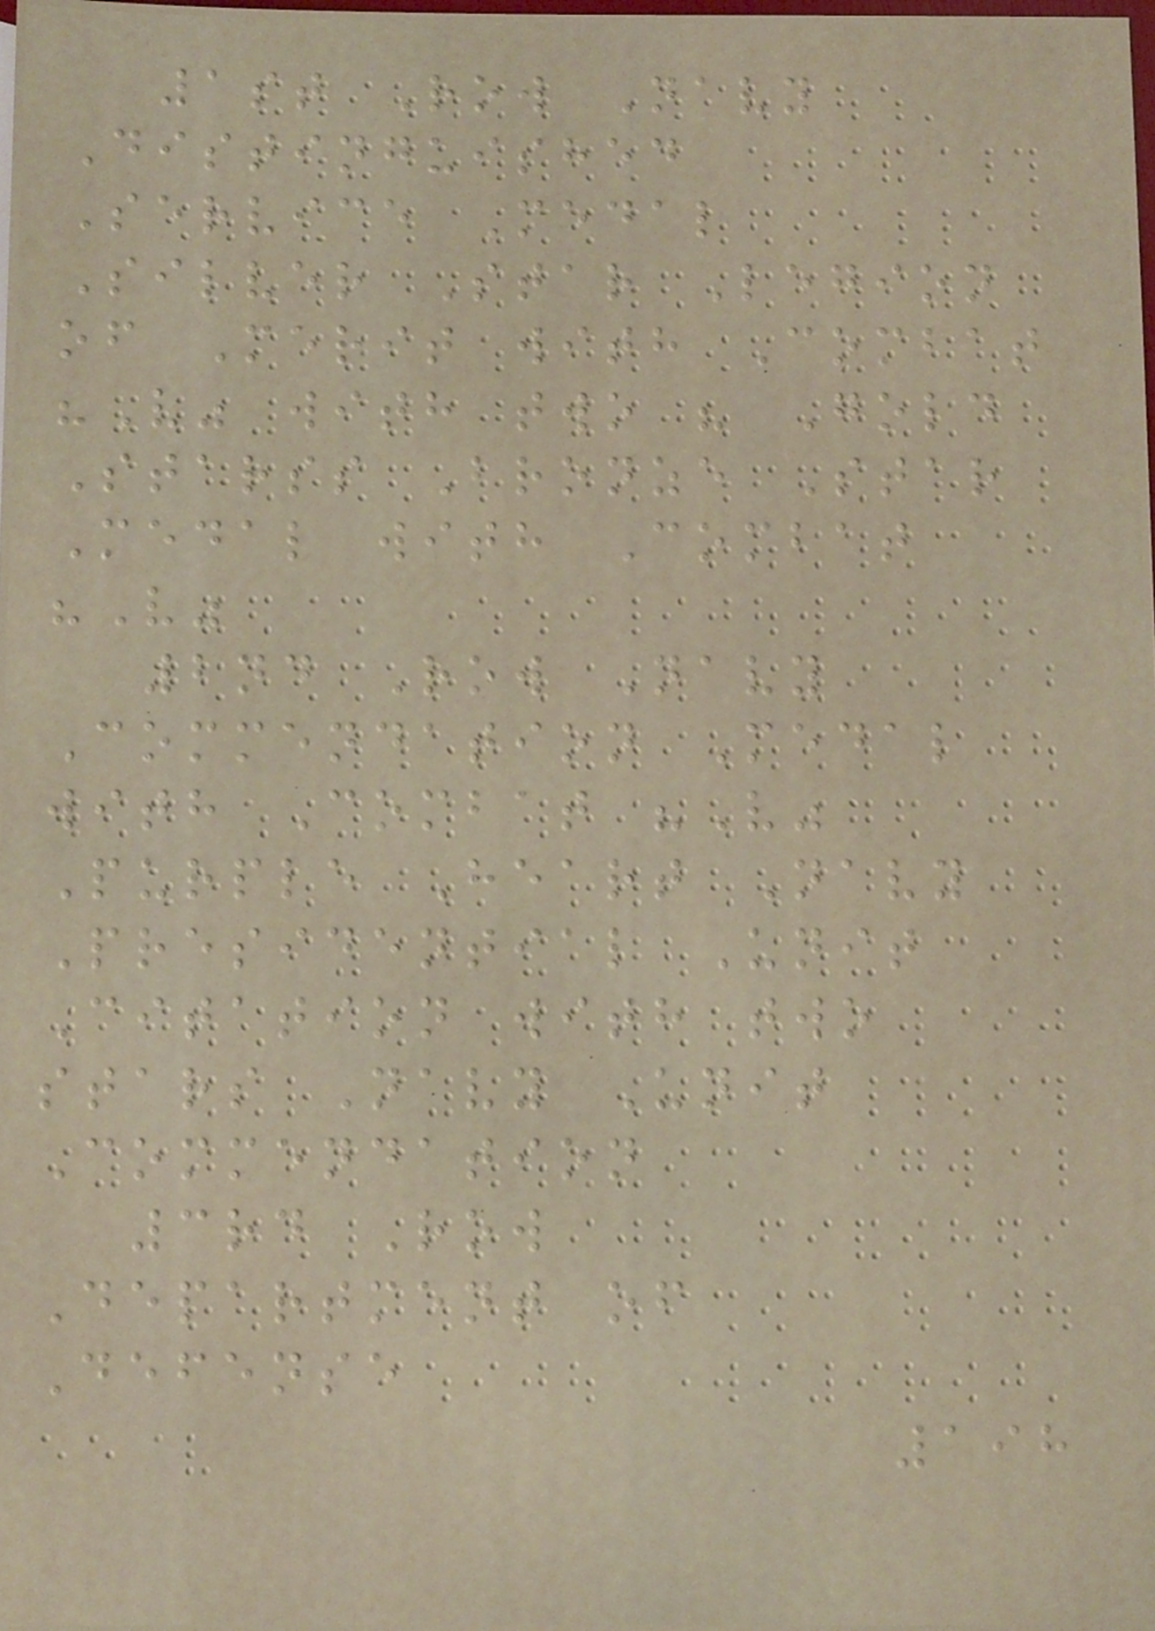1st Row Navy
Distinguished
Service Medal
Silver Star Legion
of Merit with Combat
"V" with two " Gold
Starss Bronze Star
Medal with Combat
"V"
2nd Row Navy
Commendation Medal
with Combat "V"
Purple Heart Navy
Presidential Unit
Citation with two
stars Navy Unit
Commendation
3rd Row
Department of
Defense
198
